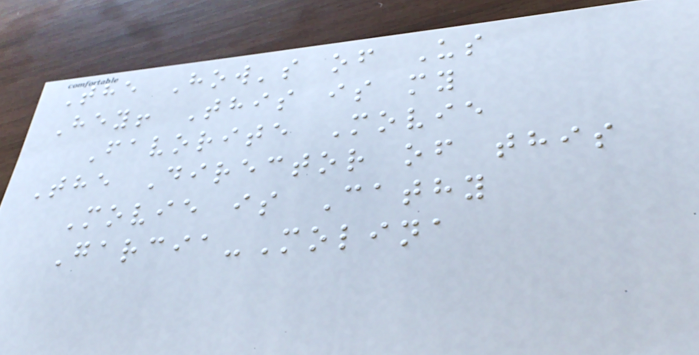The How's of Us
Hey! This is my
Favorite Movie
The Director of this
Movie is Cathy
Garcia-Molina
